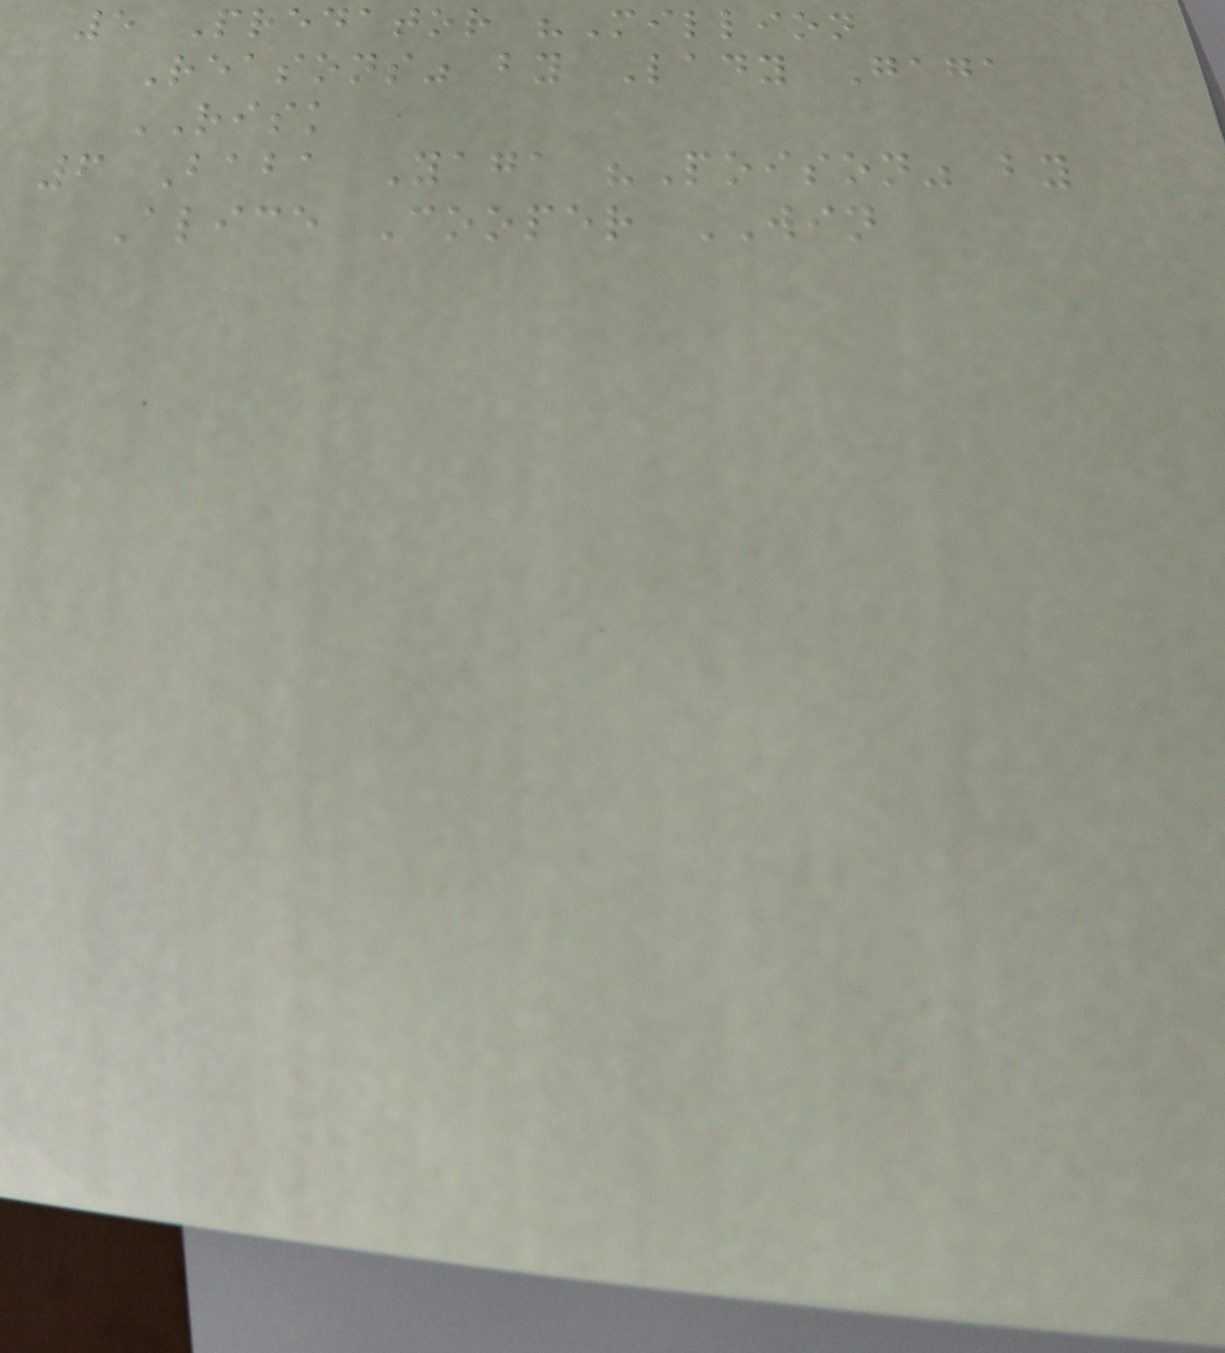5 Predator "Million
Reasons" by Lady Gaga
RISK
6 Baba Yaga "Poison" by
Alice Cooper WIN
